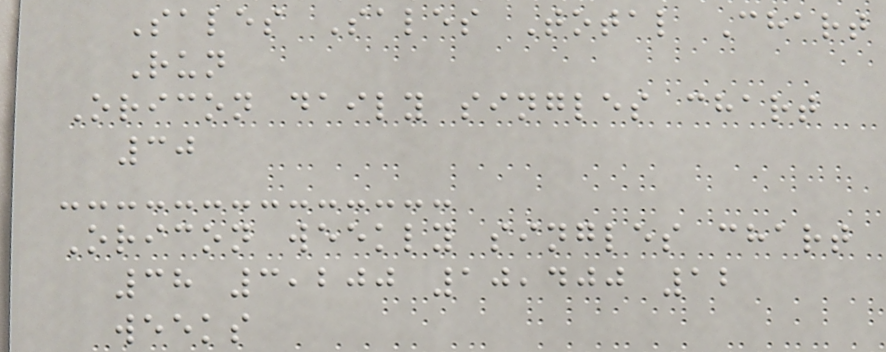Sales Sales Total Chart
Run
Oricon daily singles chart
30
Oricon weekly singles chart
38 3,200 10,400 12
weeks
